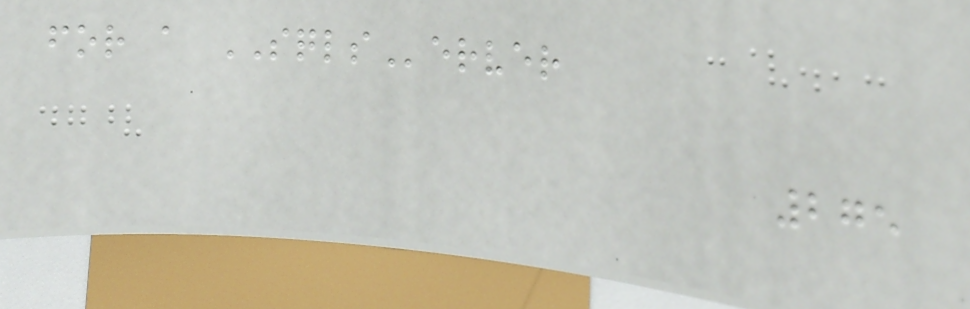for a SQLServer
275
